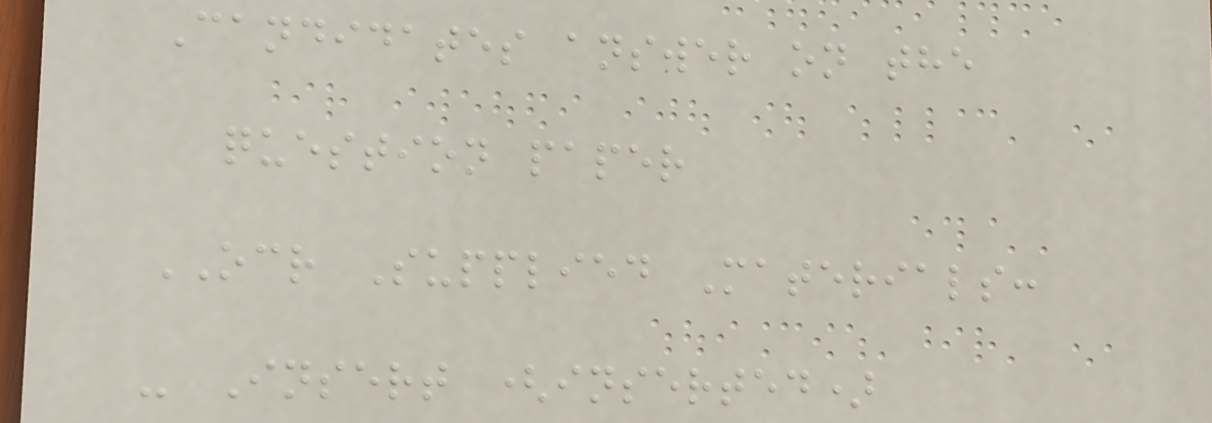Candidates answer on the
question paper
OCR Supplied Materials:
- Insert (inserted)
